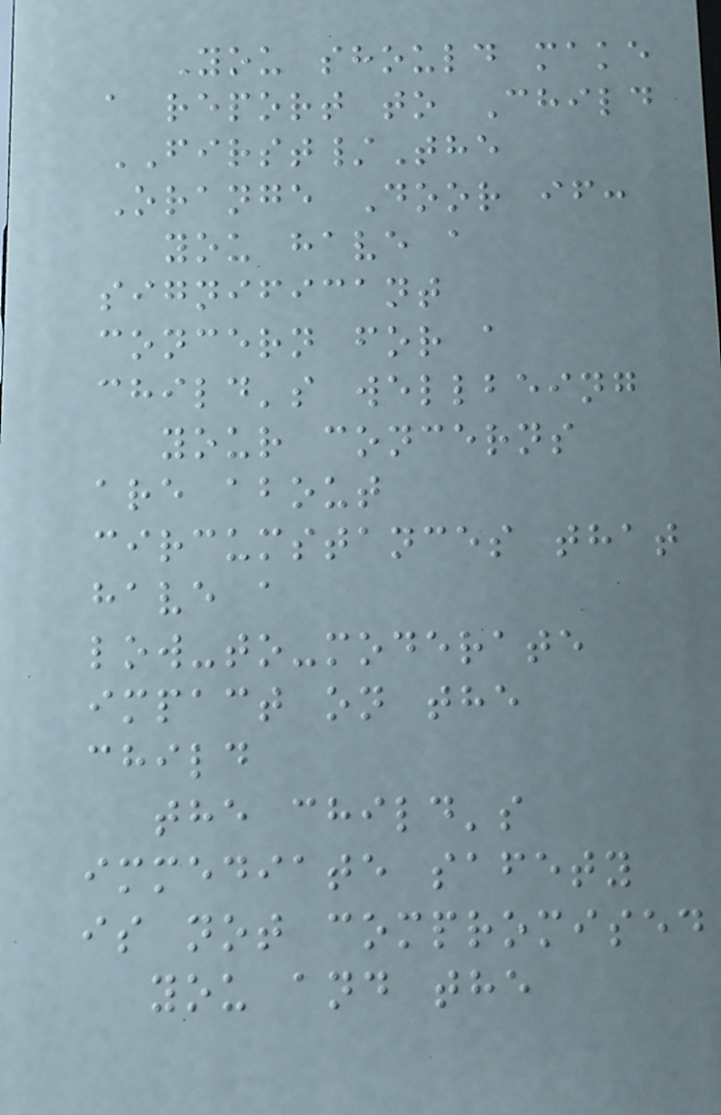You should make
a report to Child
FIRST/The
Orange Door if:
you have a
significant
concern for a
child's wellbeing
your concerns
are about
circumstances that
have a
low-to-moderate
impact on the
child
the child's
immediate safety
is not compromised
you and the
